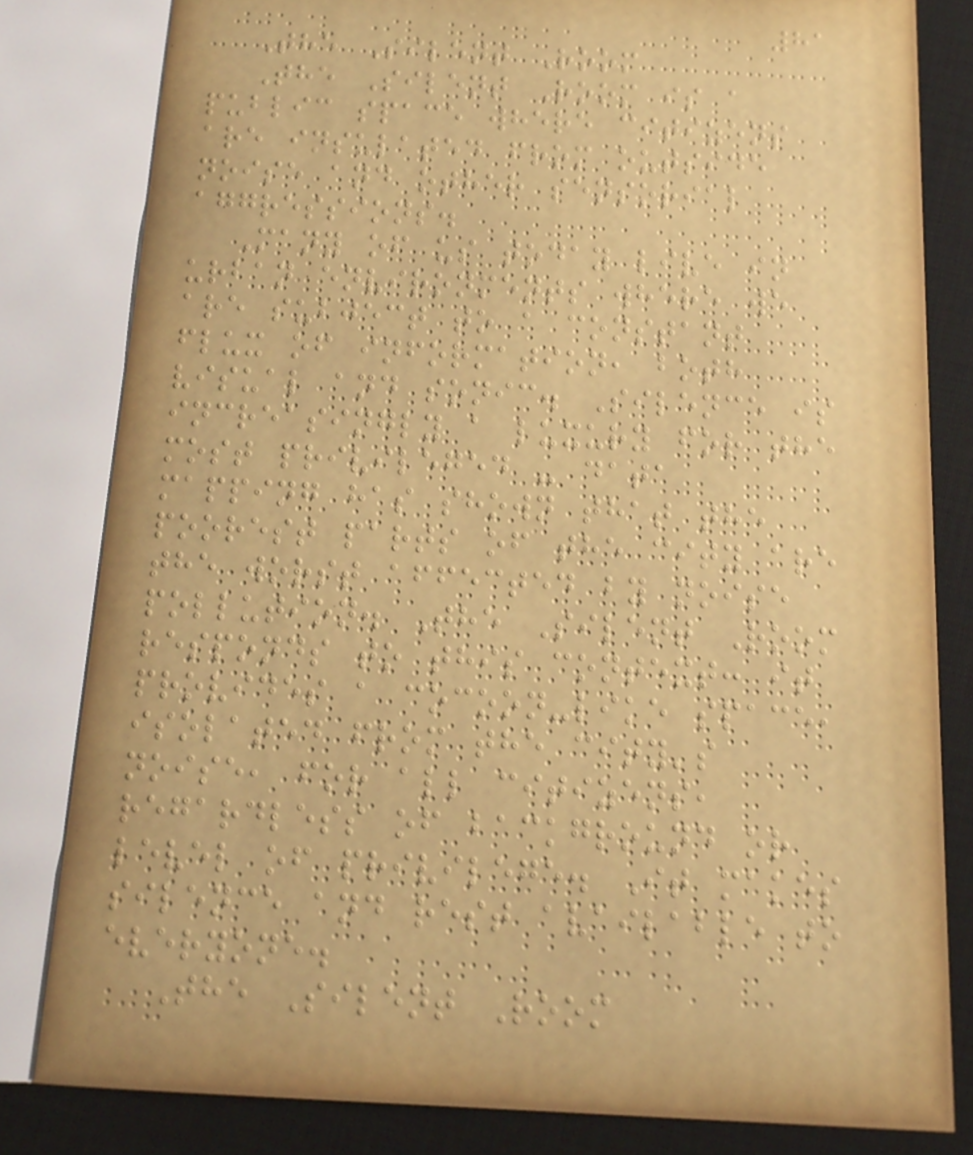81
The Silent Room
The Silent Room is a
public space where citizens
are insulated from outside
noise and other sensorial
aggressions.
Many of us today live in
urban environments where we
are subject to a constant
flux of information, both
visual and sonic. Silence is
increasingly a luxury for the
most privileged - data
mapping has shown that the
poorest parts of the city are
the worst affected by noise
pollution. The Silent Room
responds to this context: it
provides a cocoon-like space,
isolated from the city's
noise, for all citizens,
regardless of background or
level of privilege. It makes
silence and rest available to
everyone.
The Silent Room
